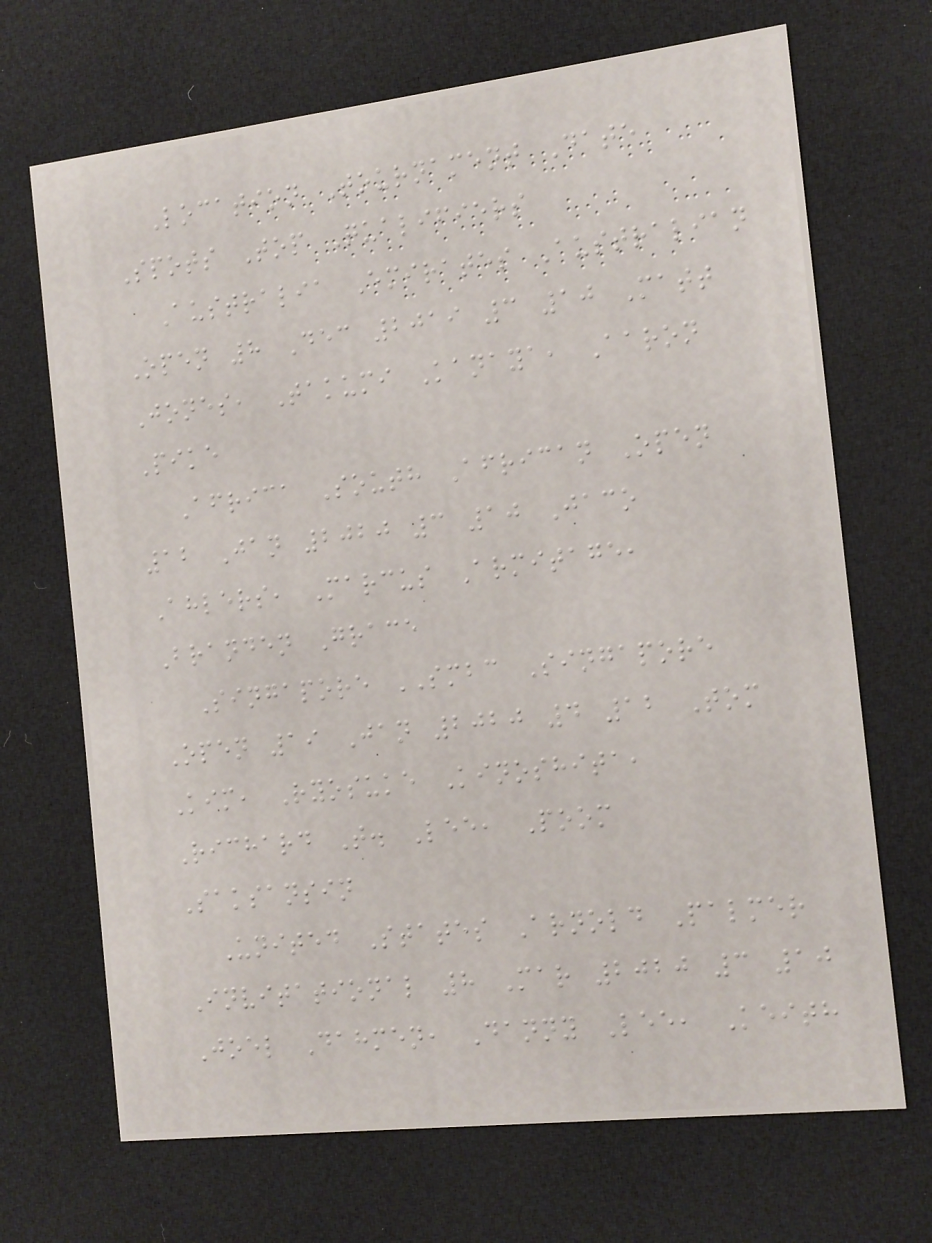Location Tournament Date
Spots Top Qualifiers
Australia Emirates Australian
Open 8 Dec 2019 3 10 Matt
Jones, Takumi Kanaya, Aaron
Pike
Africa South African Open
12 Jan 2020 3 10 Jaco
Ahlers, Marcus Armitage,
Branden Grace
Singapore SMBC Singapore
Open 19 Jan 2020 4 12 Tom
Kim, Ryosuke Kinoshita,
Richard T. Lee, Poom
Saksansin
United States Arnold Palmer
Invitational 8 Mar 2020 3 10
Joel Dahmen, Danny Lee, Keith
